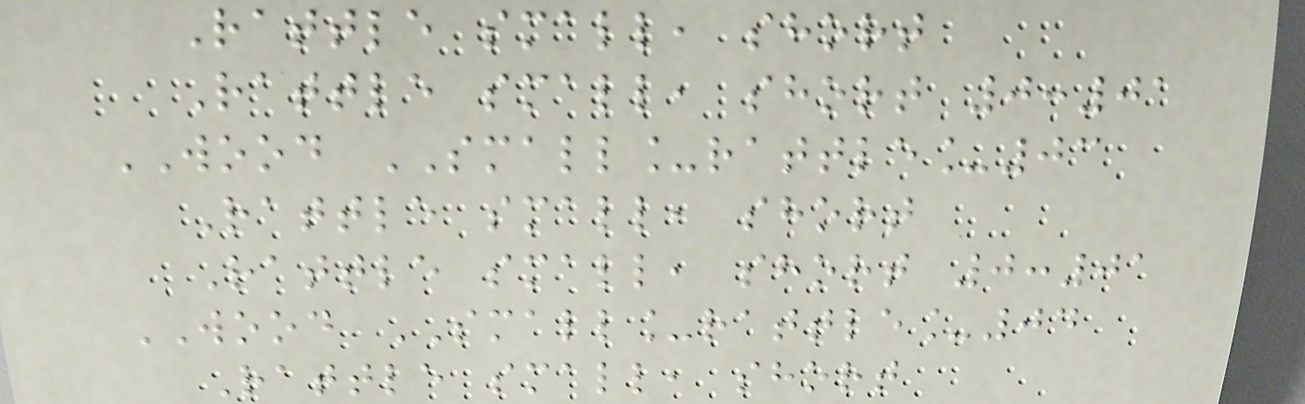Rattle small, short
Rattle small, short 0:01
WOOD SMALL_rattle_03
Rattle small, short
Rattle small, short 0:01
WOOD SMALL_rattle_04
Rattle small, short
